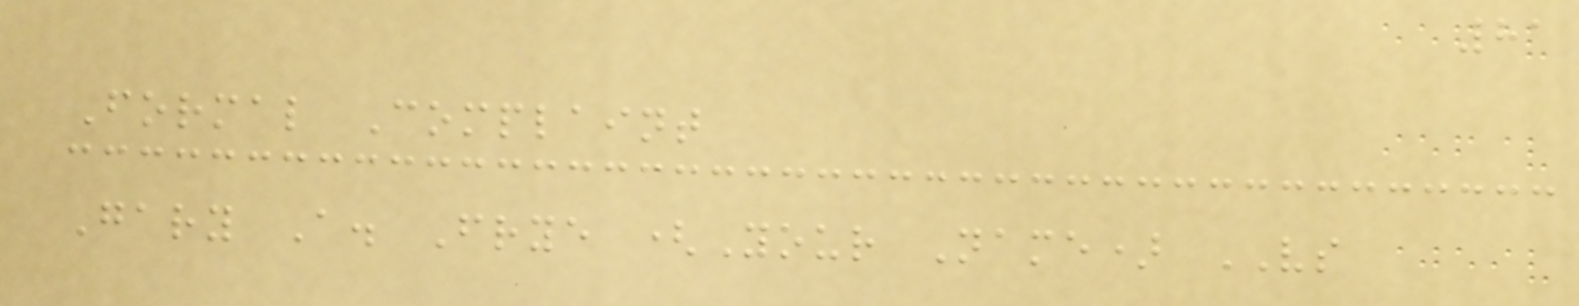81
Formal Complaint
Gary A. Frye (Your Name) VS
